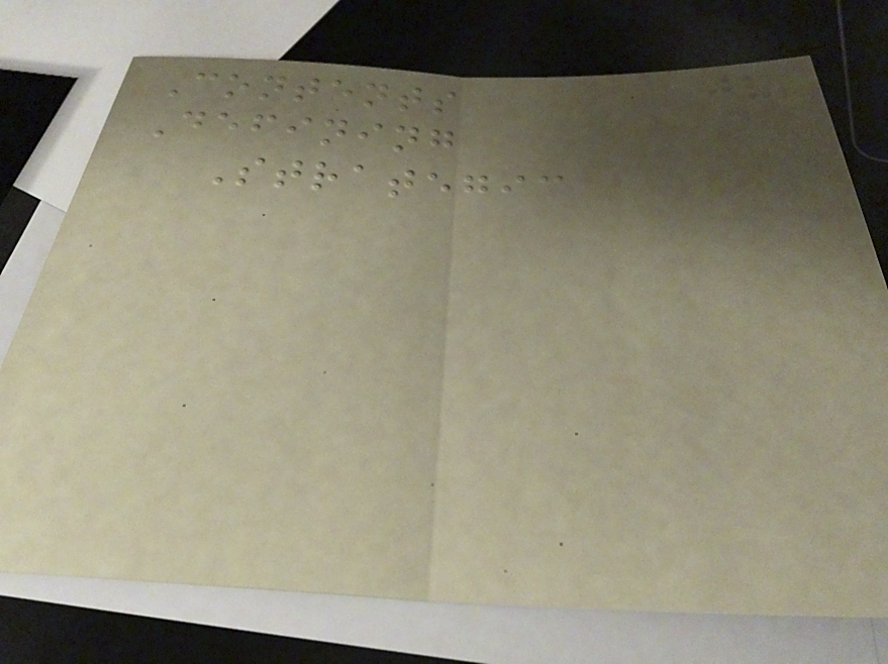Contents
Defining
Strategic
